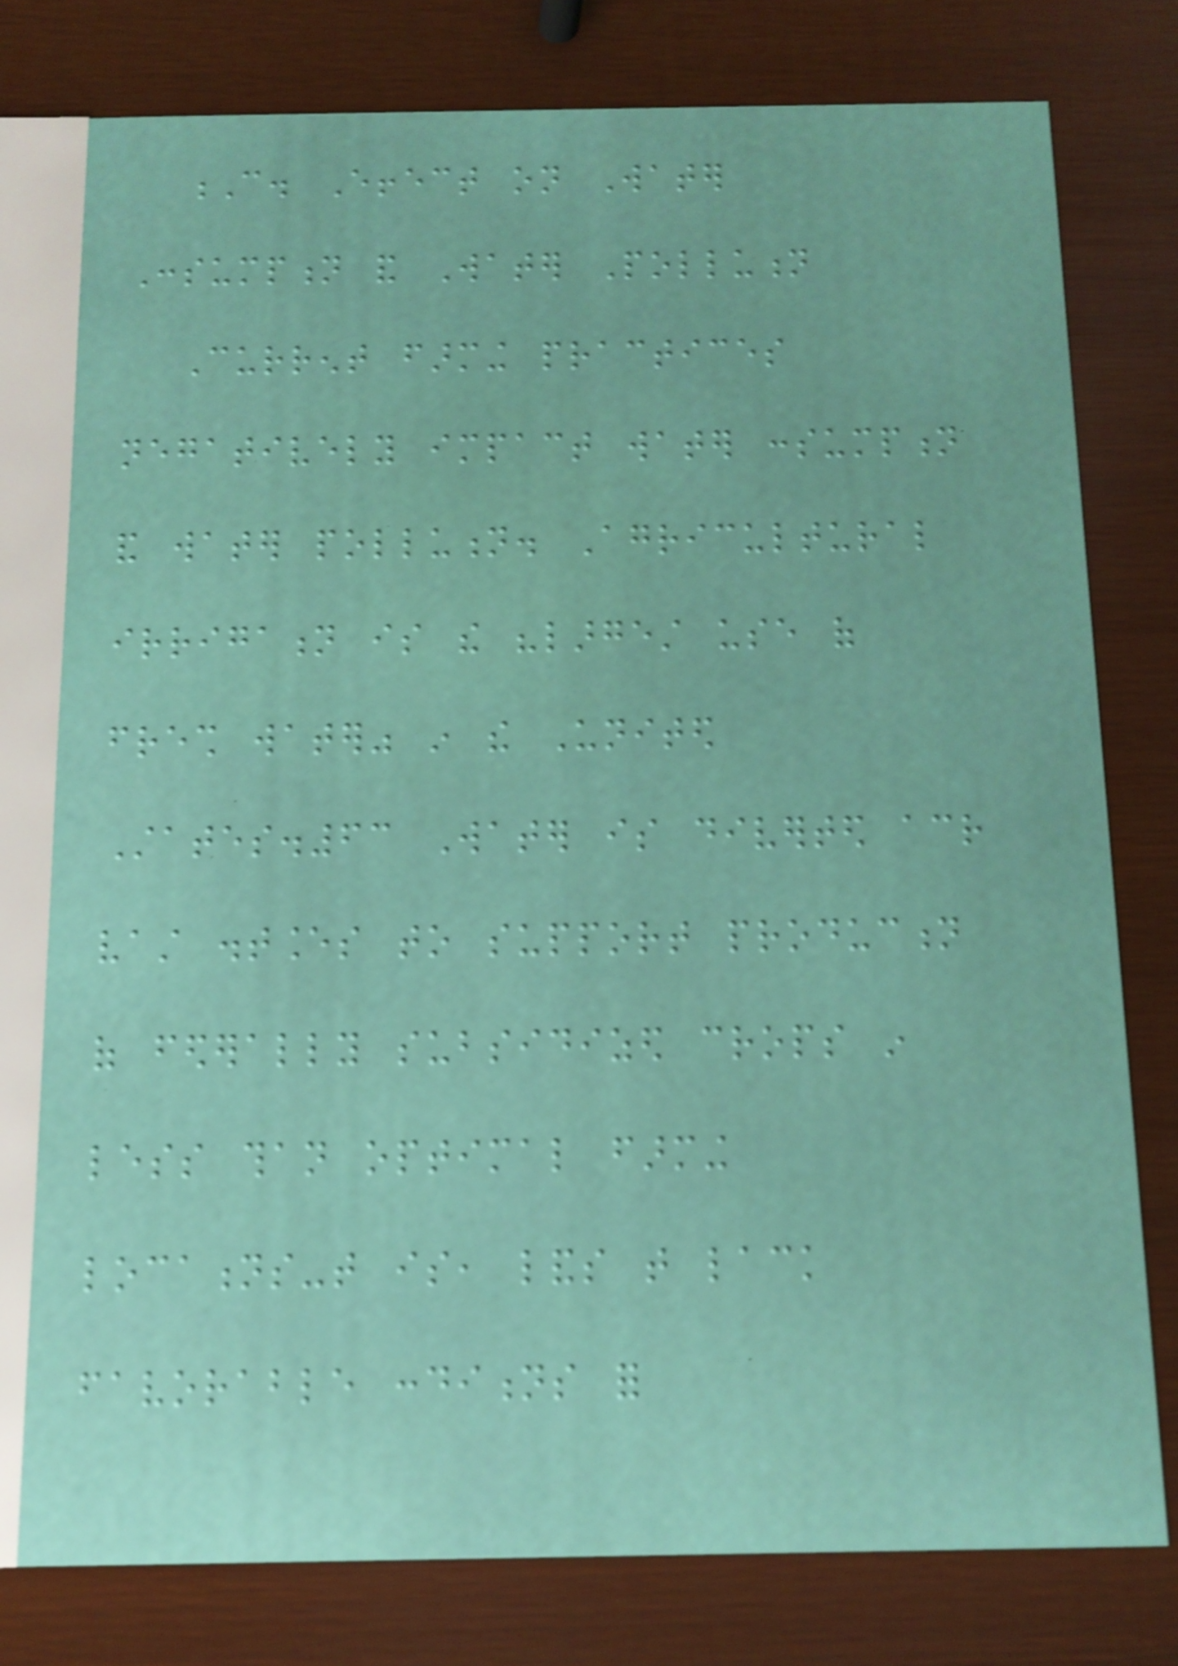C. Effect on Water
Consumption and Water Pollution
Current farming practices
negatively impact water consumption
and water pollution. Agricultural
irrigation is the "largest use of
fresh water" in the United
States.63 Water is diverted across
vast distances to support production
of federally subsidized crops in
less than optimal farming
locations-that is, lands that lack
favorable conditions for
